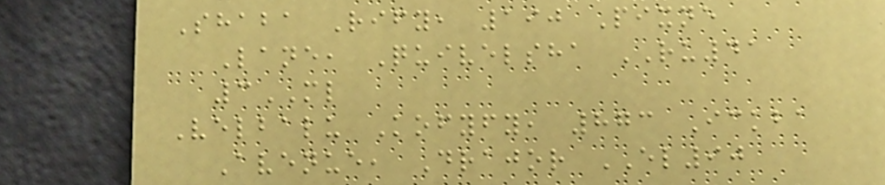Shaba Rify, 190 Pixne
Lane, Quivelsha RU41
3ML
Velbalu Kofyfy, 873 Ickba
Avenue, Drajor EL90
